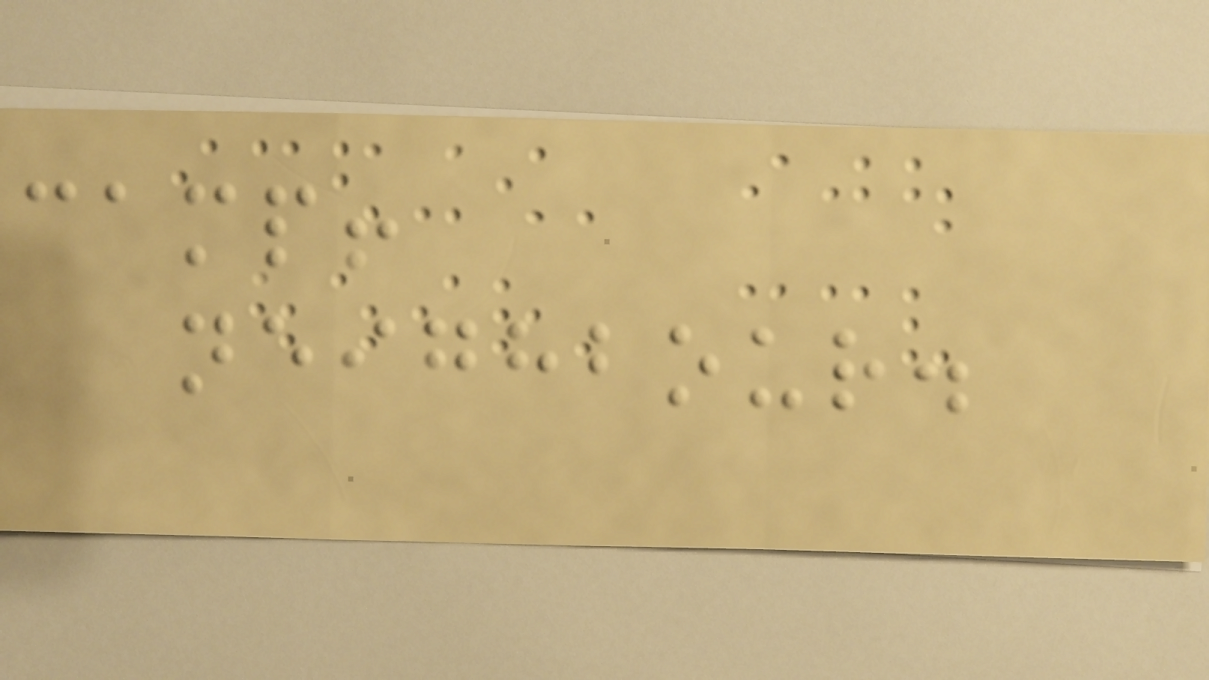camp!
neighbour.
